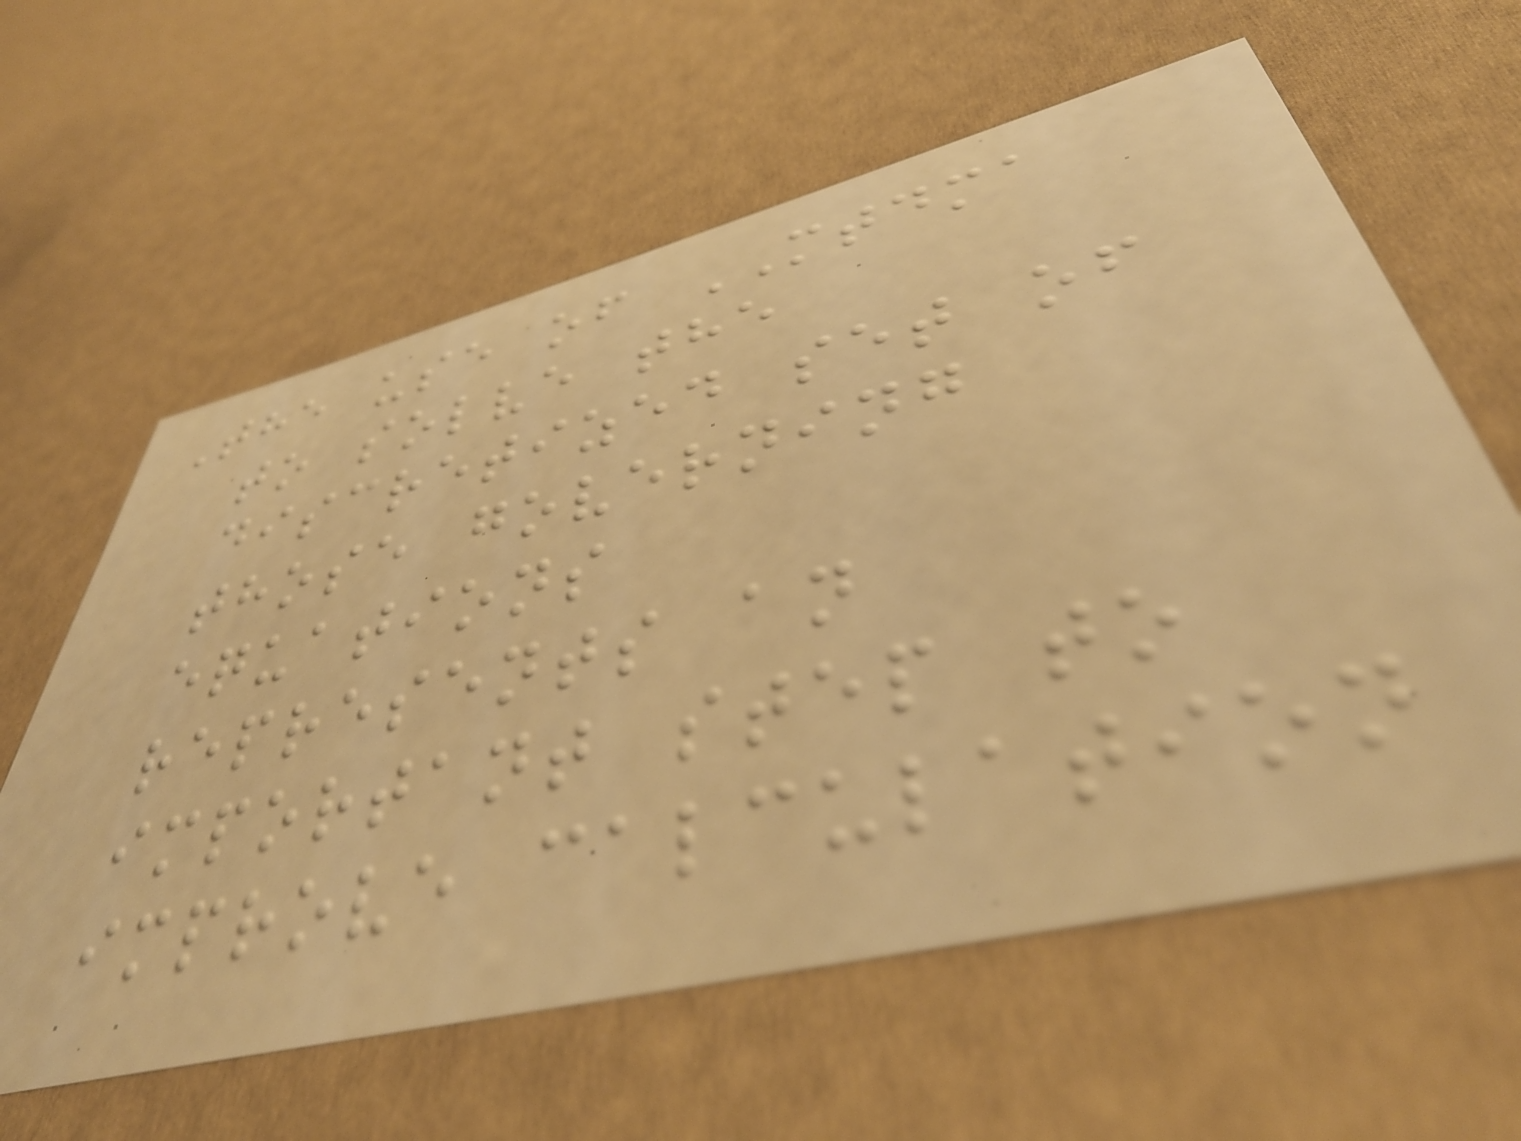The use of MTDMA
to solve the
discretized set of
those governing
equations
represents an
important step to
improve calculation
